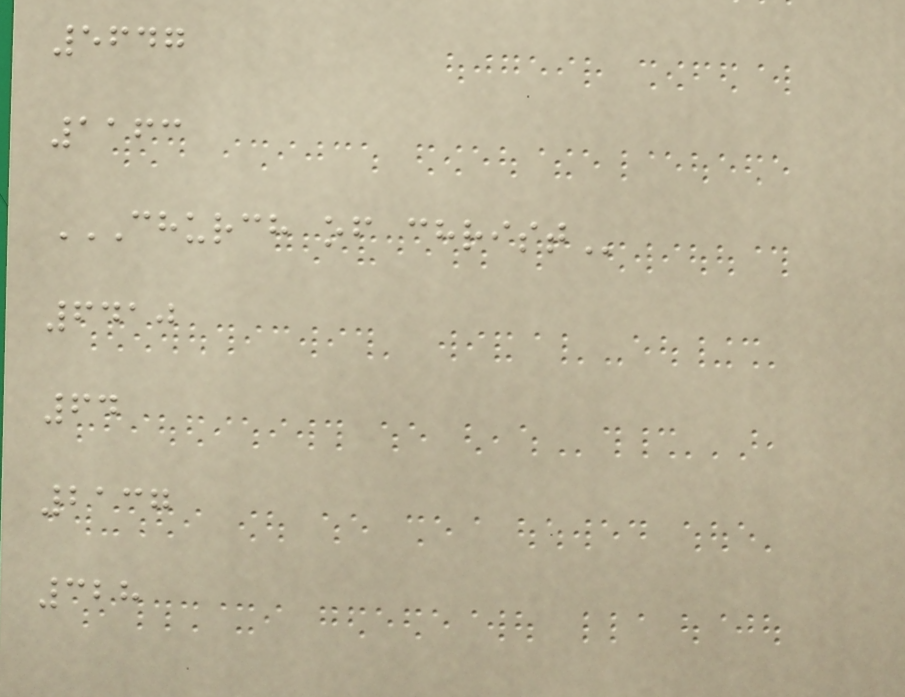5647
1163
CHURCH OF CHRIST
6410
64
2137
328
